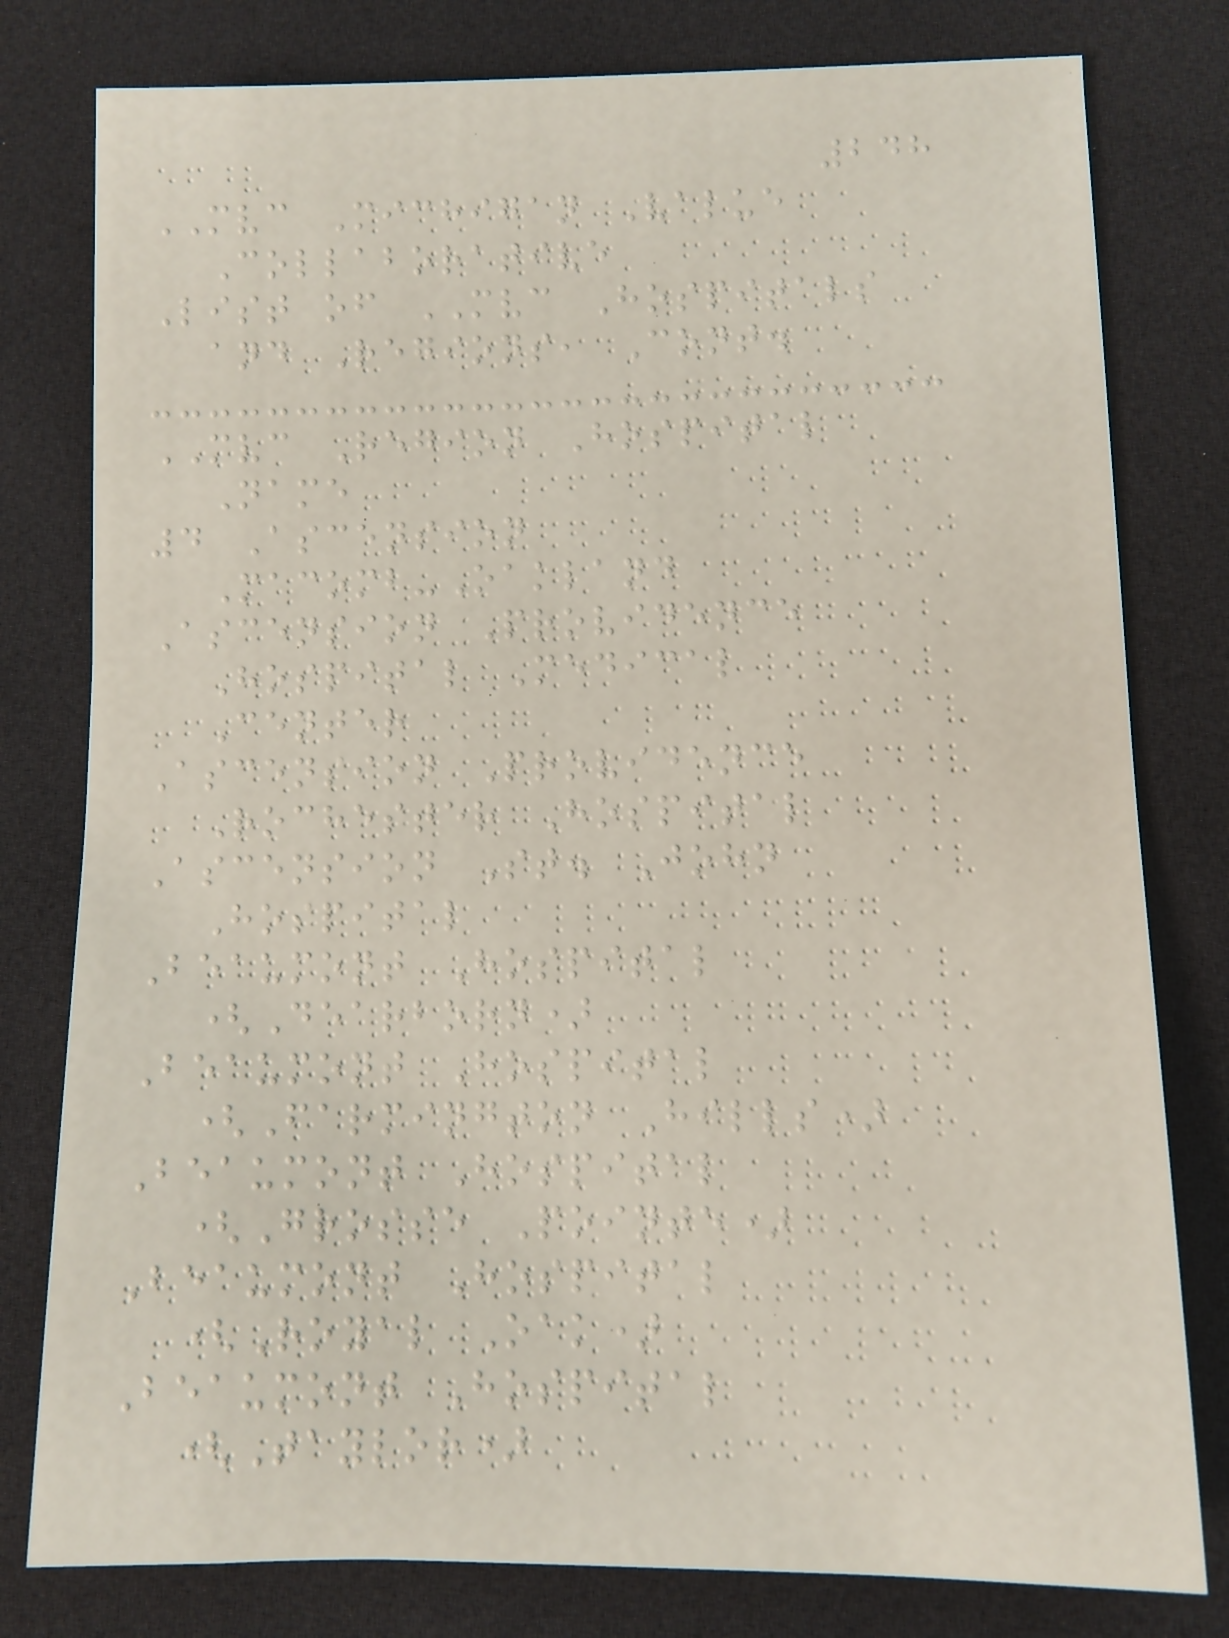248
MVC Michigan Value
Collaborative
List of MVC Hospitals
and Regions, Cont.
MVC Region Hospital
Name
4 Ascension
Macomb-Oakland
Ascension Providence
Hospital Medical
Center
Ascension Providence
Rochester Hospital
Ascension St. John
Hospital
Beaumont Hospital
(Dearborn)
Beaumont Hospital
(Farmington Hills)
Beaumont Hospital
(Grosse Pointe)
Beaumont Hospital
(Royal Oak)
Beaumont Hospital
(Taylor)
